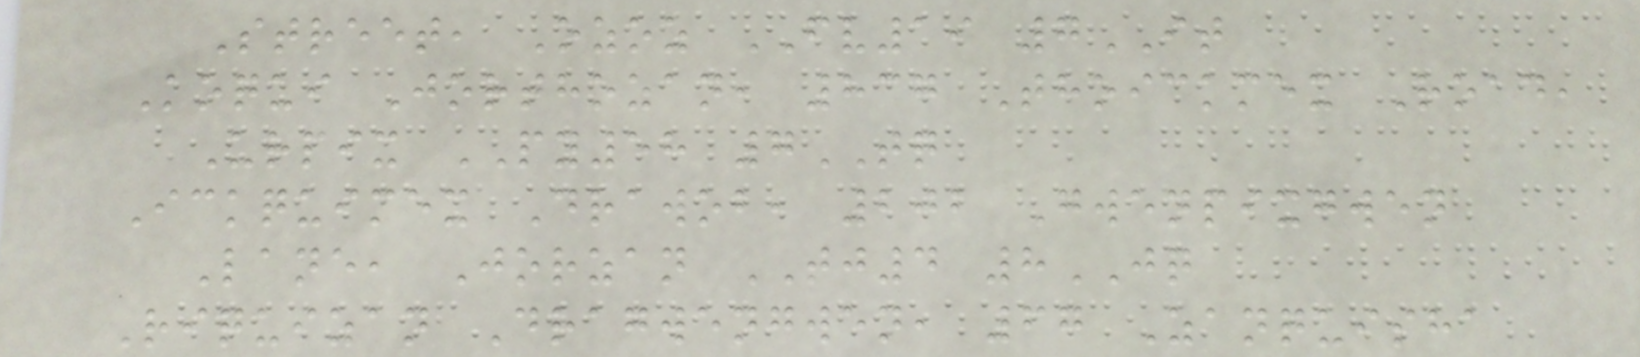Street, Ozoz FV19 7IT
Koqui Jorthozan, 837 Thoickmex Road,
Urpix PY58 7TQ
Ickquimex Drawob, 202 Gwenpixgwen
Lane, Jorzan TJ4 8JQ
Riquizan Dragwengwen, 67 Zanquisha
